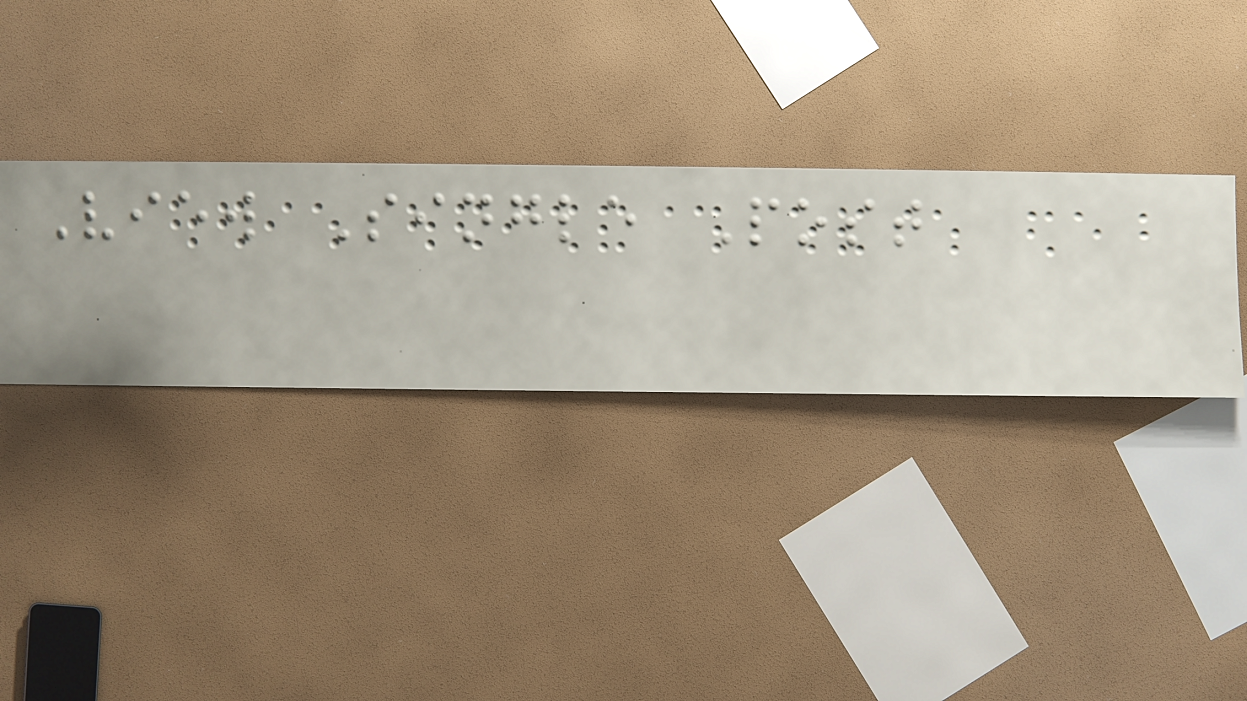View Single Post
